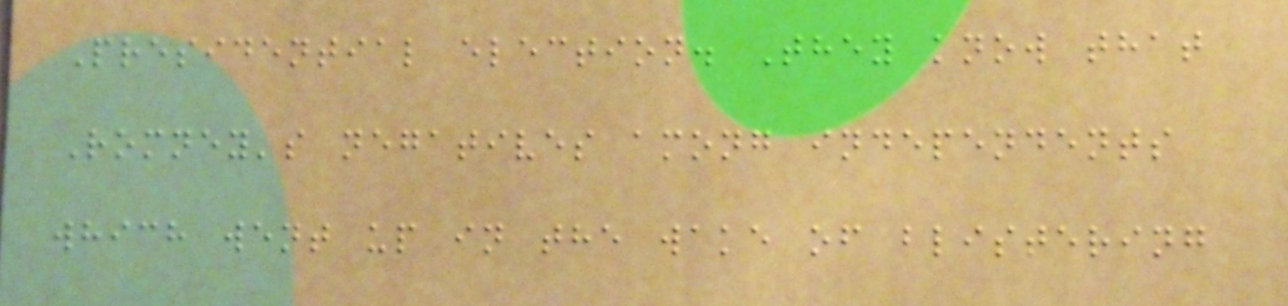Presidential election. They know that
Romney's negatives among independents
which went up in the wake of blistering
